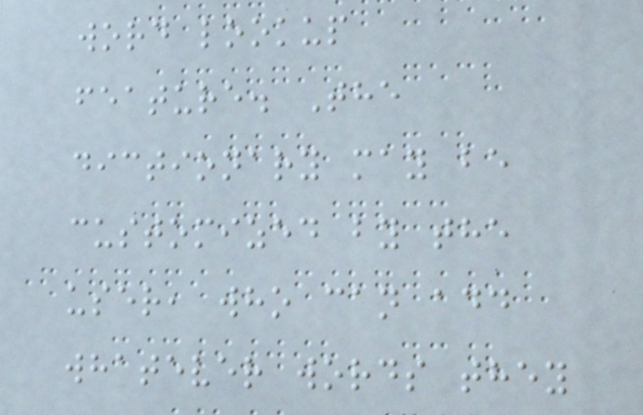word lookup
feature. The
dictionary may be
customized by the
user, who can add
whatever words they
